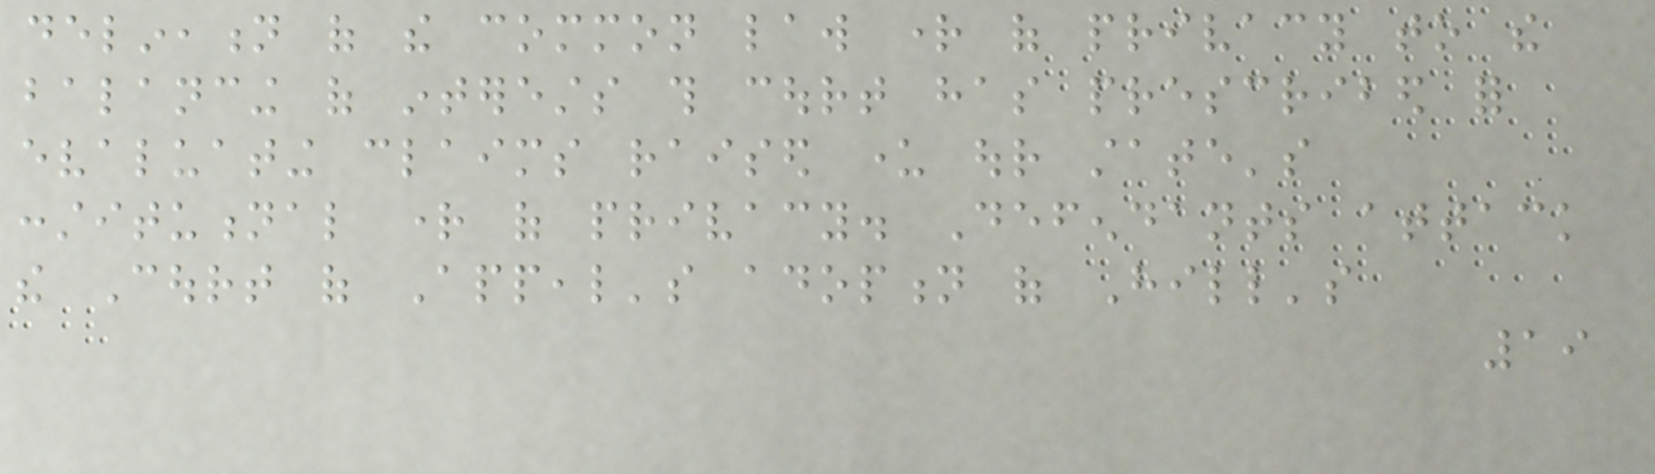delineation of the common law right of privacy to the
balancing of interests this court has prescribed for
evaluating claims raised under our state's
constitutional right of privacy. Defendants attack
the Court of Appeal's adoption of Hill's
19
